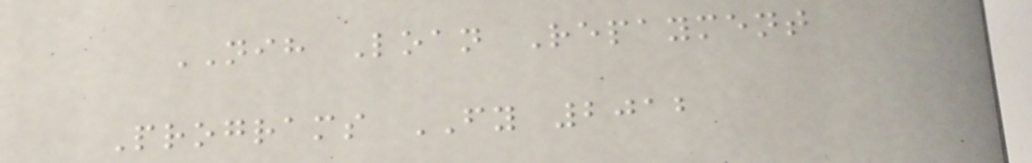NIH Loan Repayment
Programs FY 2012
